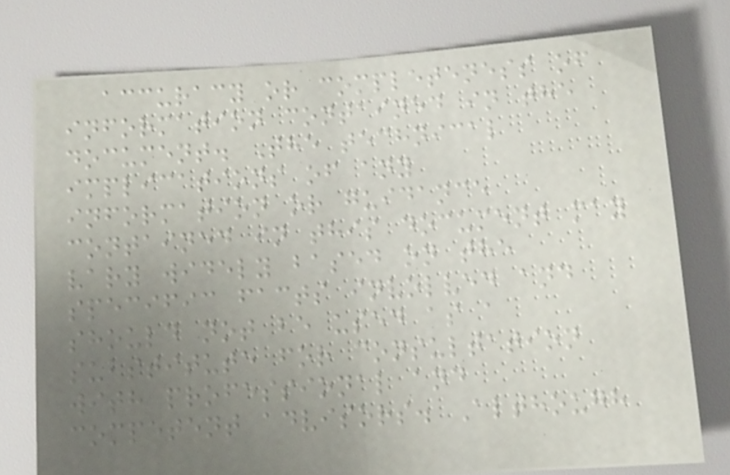accuracy or completeness of
information contained in the
document. The technical
implications of any
information or guidance
contained in this document may
vary widely based on the
specific facts involved and
should not be used as a
substitute for consultation
with professional and
competent advisors. Although
